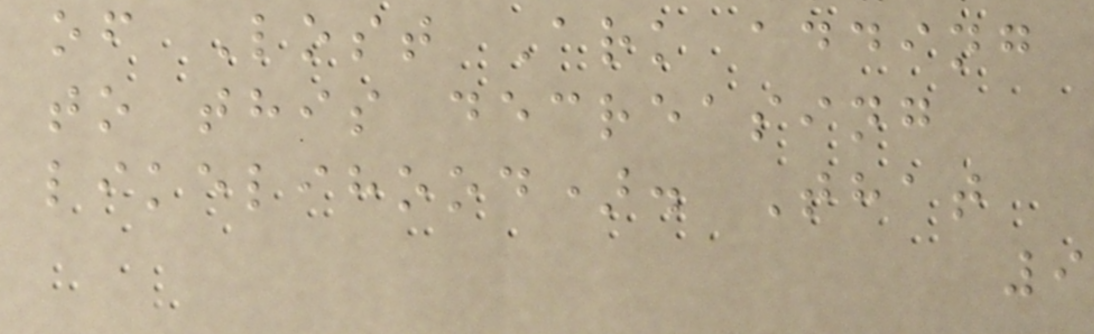of Lost Ark adding
to this decreasing
likelihood). That
9
